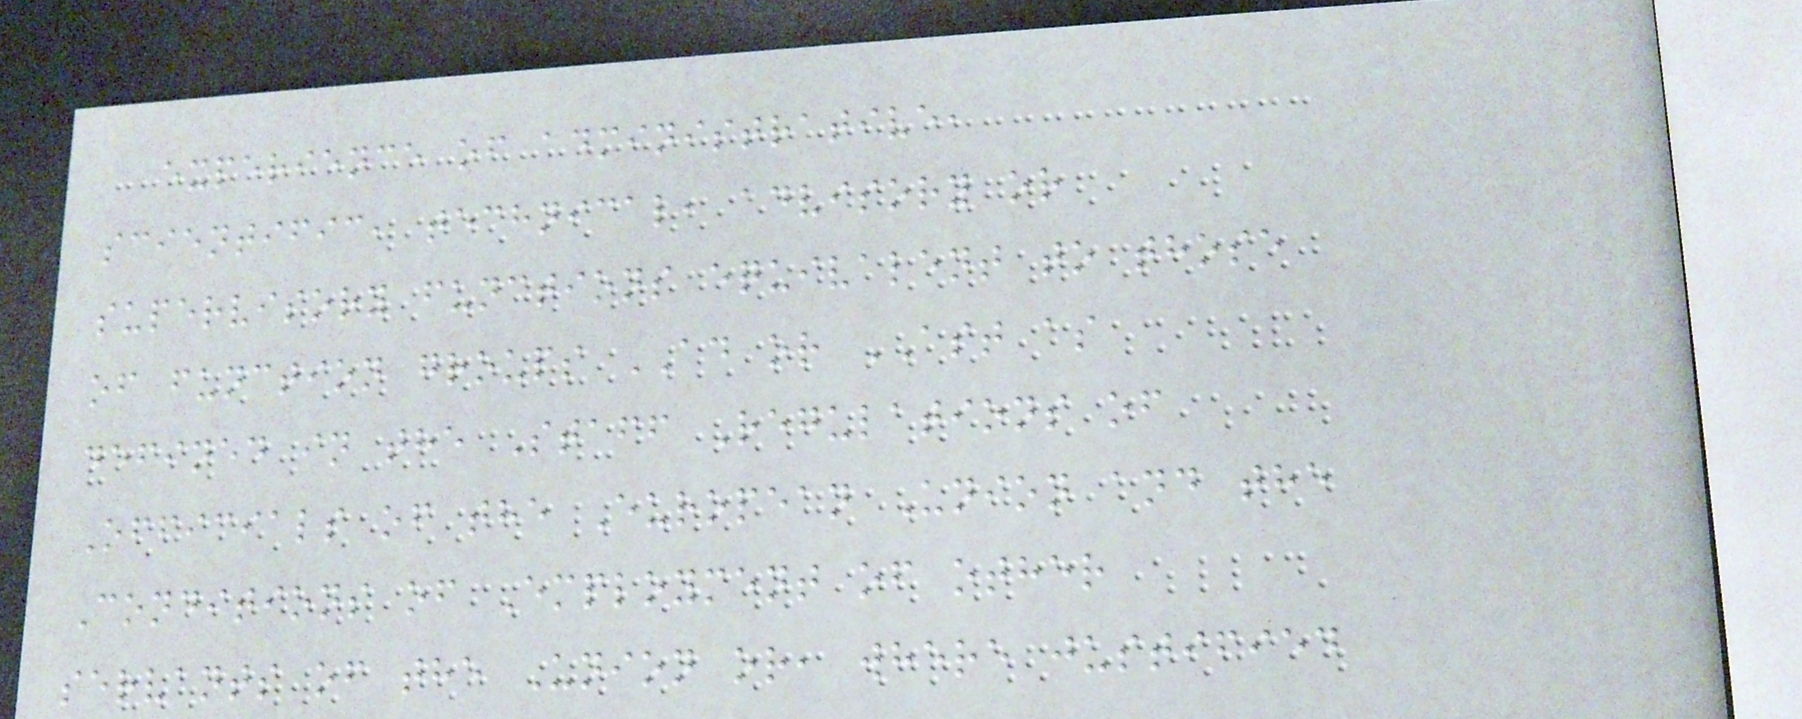experience of administrative,
scientific, technical, advisory or
supervisory functions equivalent to those
of function groups AD or AST as
defined in the Staff Regulations of
Officials of the European Union and the
Conditions of Employment of other
servants of the Union or, where justified
